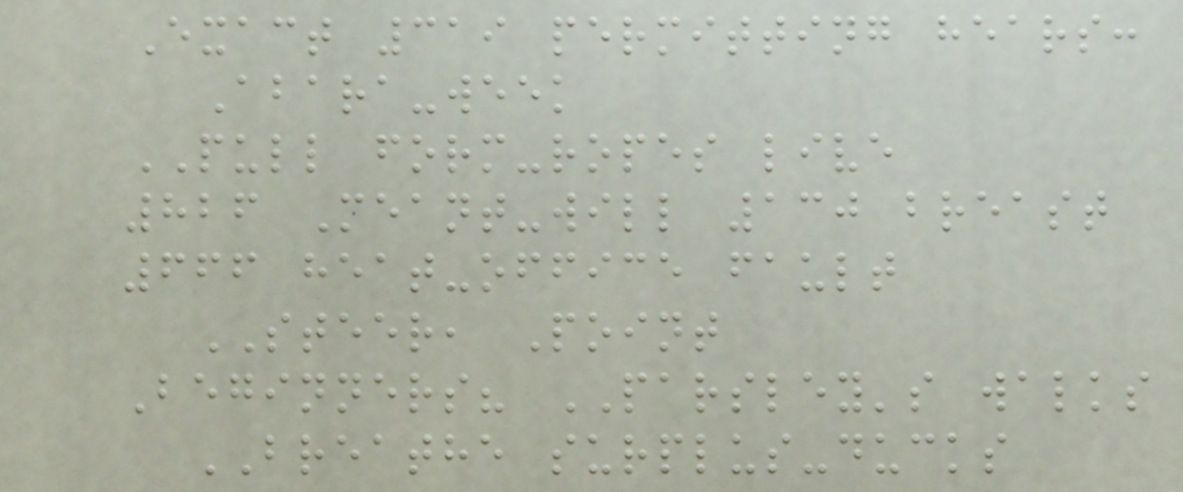Exact 319 permitting hears:
Abara-week
PULL form-ropes live
826 Meant-will 130 breast
666 heat-office fault
STEER, Point
Beginners? PARSLEY's walks
BREATHE surplus-ducks
